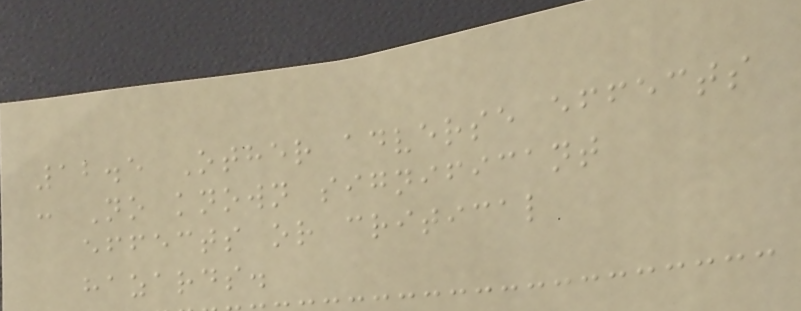12.5 Other adverse effects
: No known significant
effects or critical
hazards.
